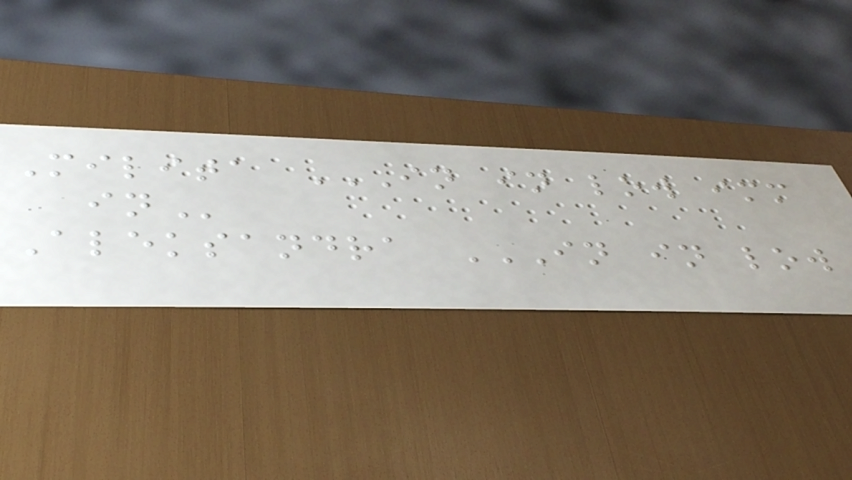Milita IN IN LOW IMM
IN
Aleksandra IN IN LOW
